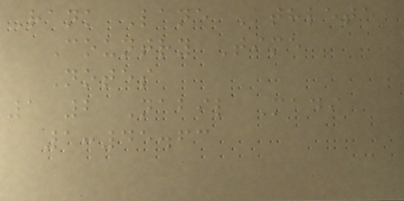Rank Lane Athlete
Country Time
Notes
1 2 Nabil Madi
1:45.63
